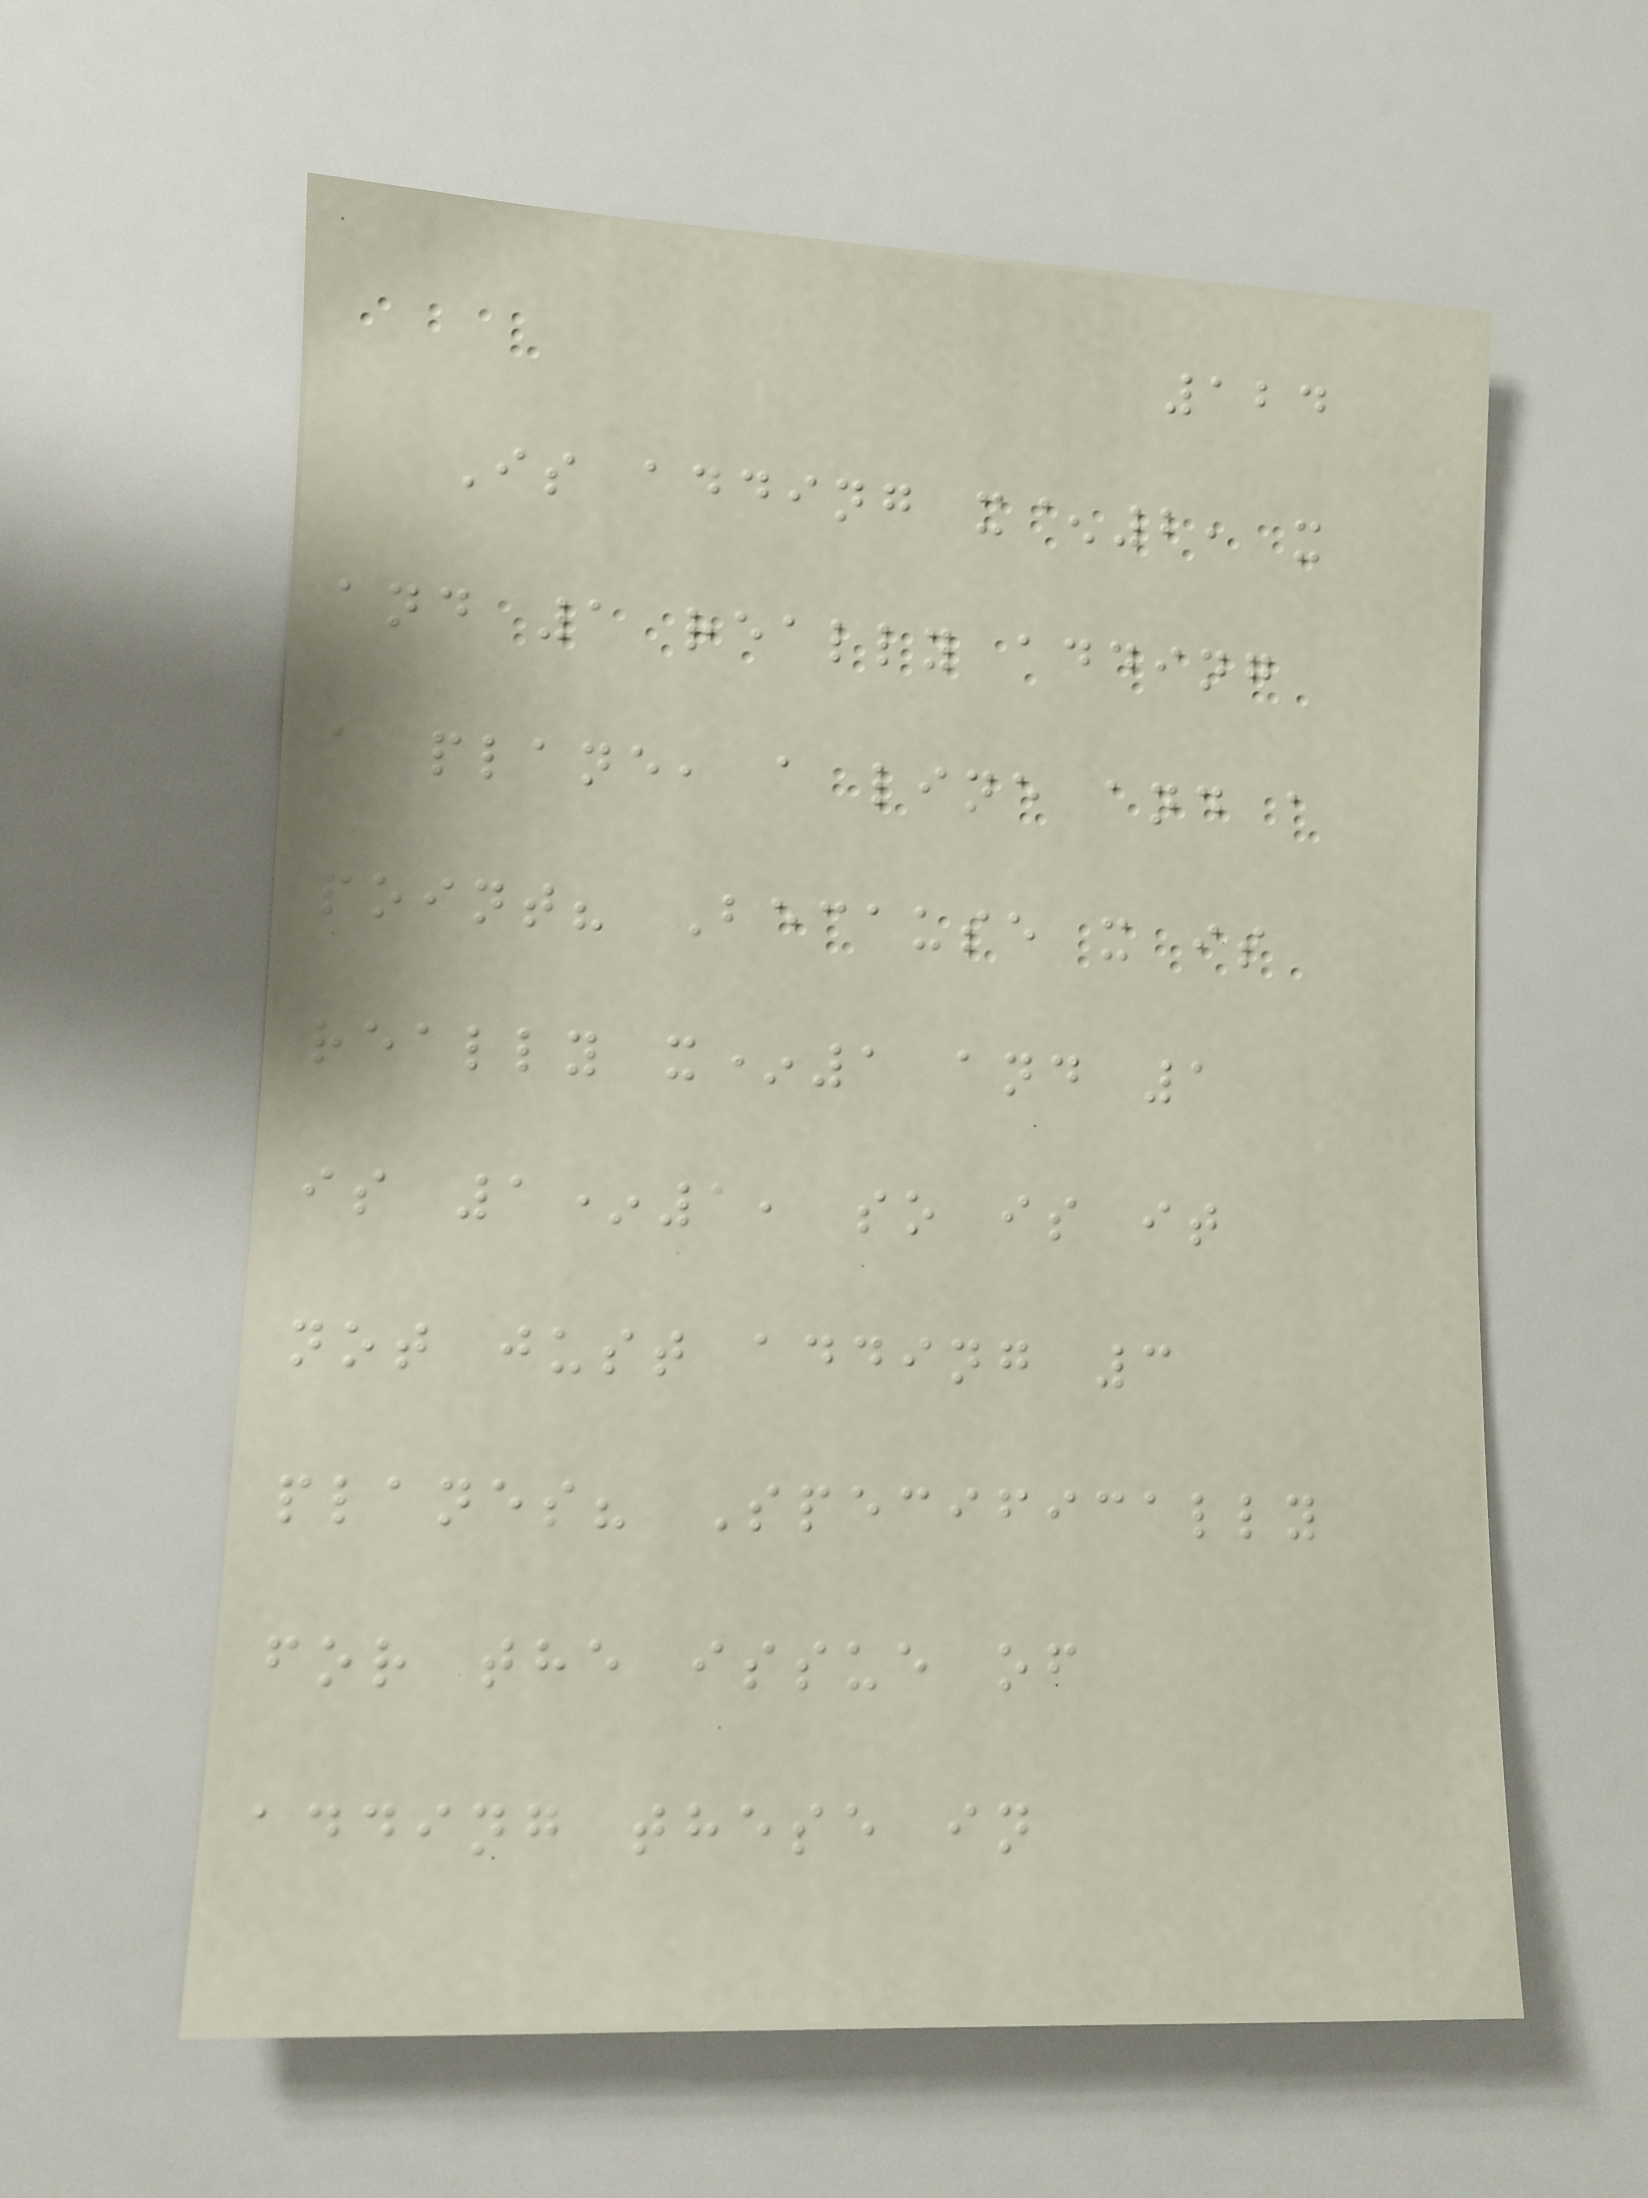124
Is adding x^2, x
and 1 really adding
a plane, a line and a
point? Because x is
really x*1 and 1
is 1*1, so is it
not just adding 3
planes? Specifically
for the issue of
adding these in
